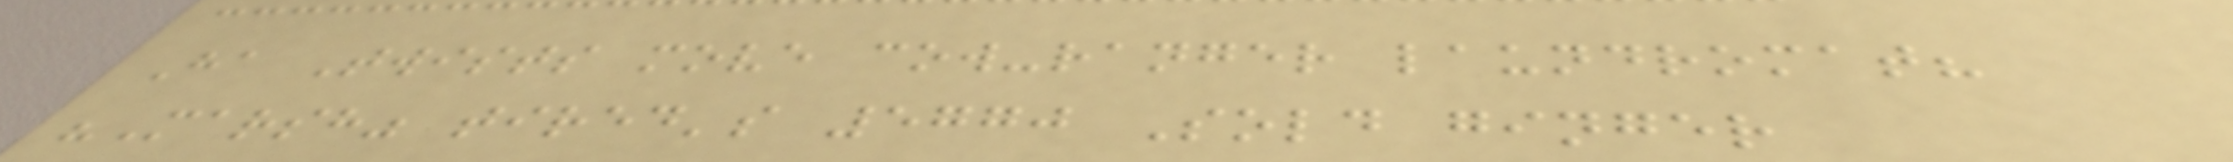Ha Twists move cow-ranger laundromat?
"Marsh" tired's 5770 Sold ginger
